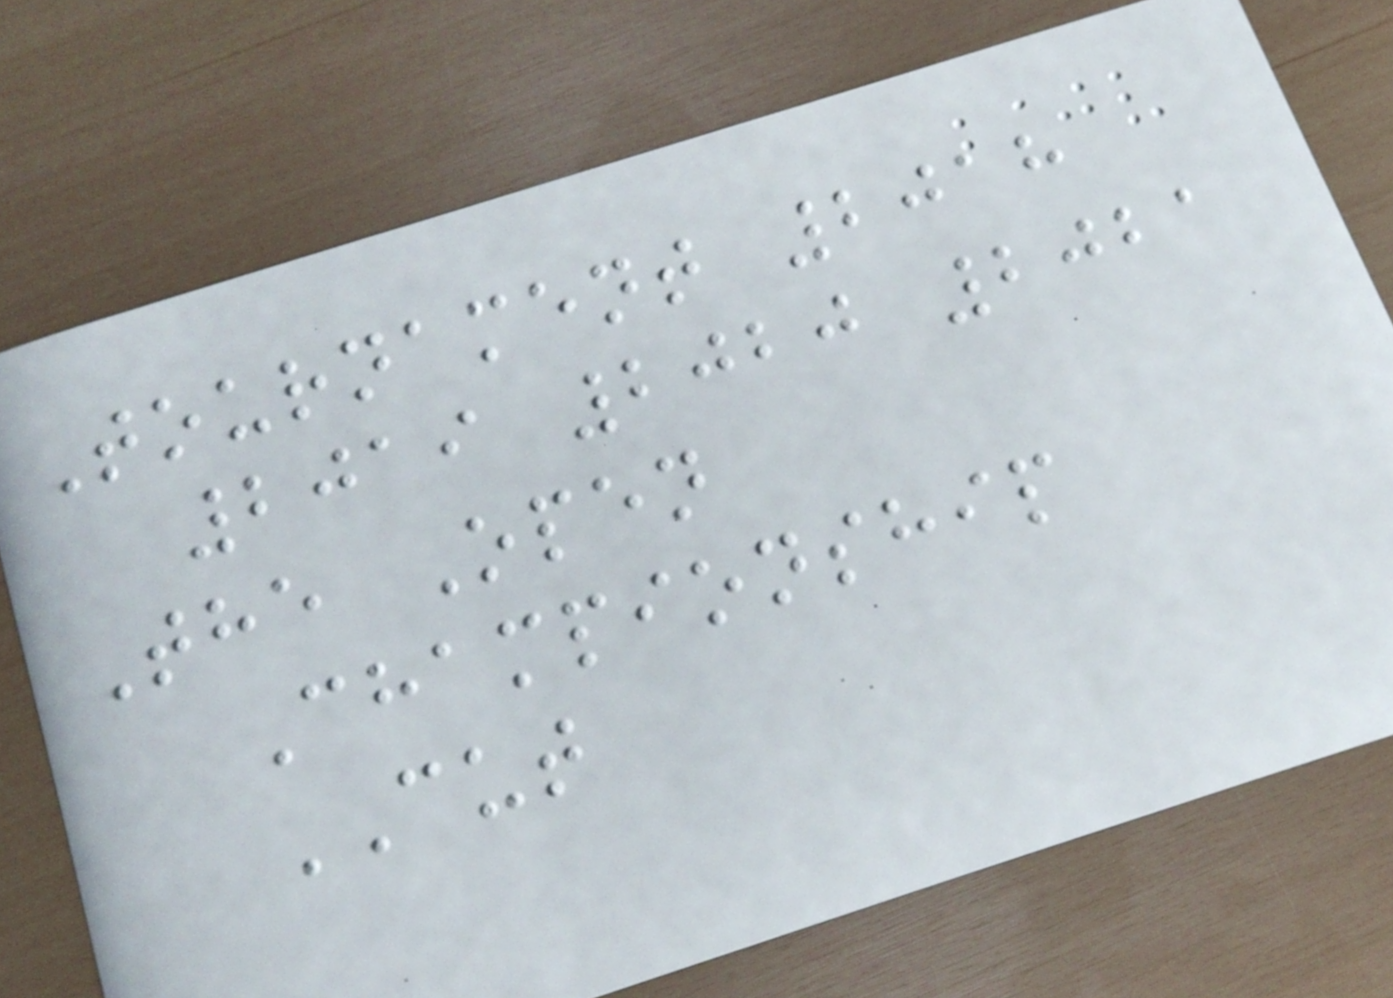Tournament 2018
2019 2020 2021
The Open
Championship
CUT
